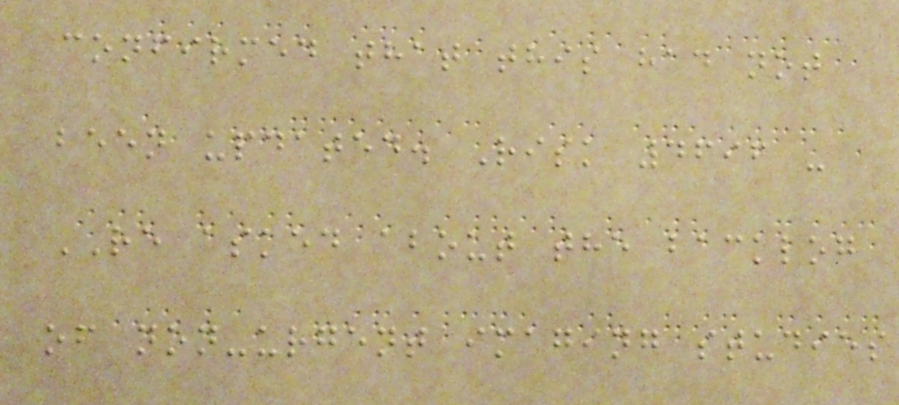confirmed that this had not
been updated. Risk 4696 -
RE asked about the backlog
of non-urgent imaging studies
